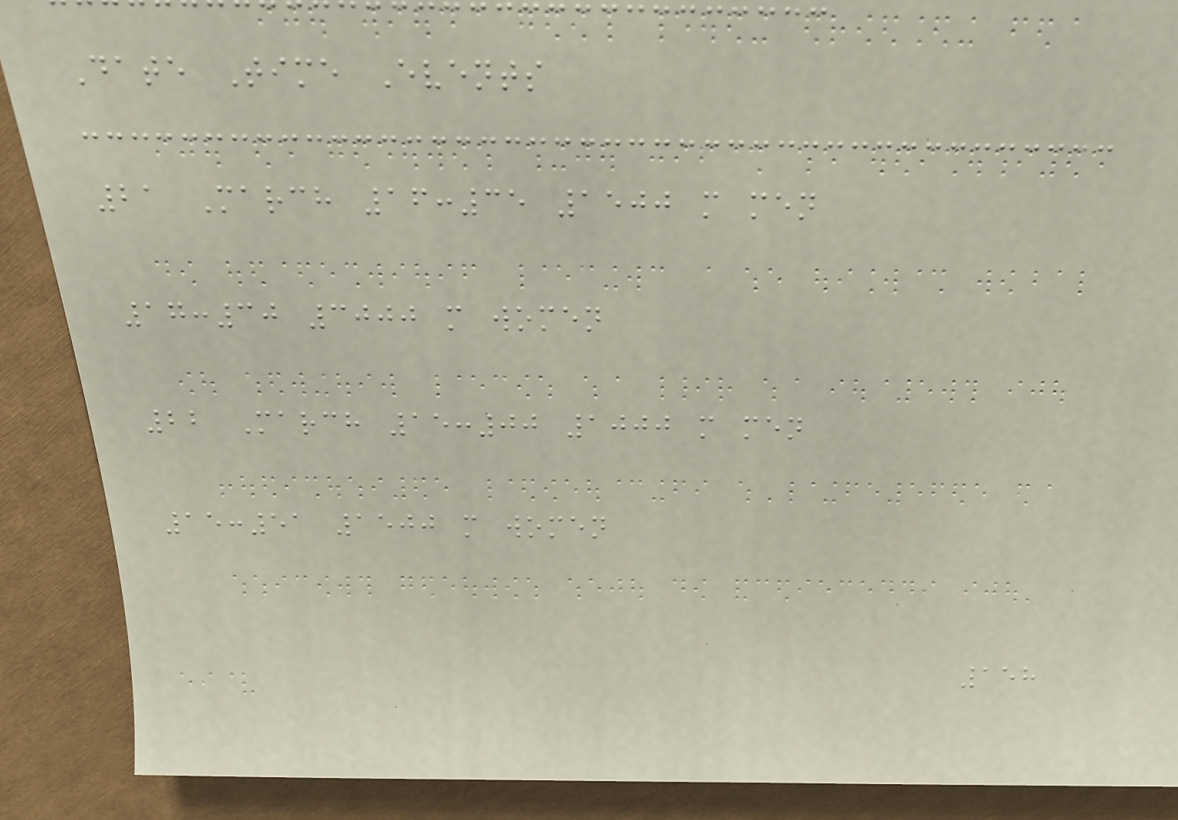Date Time Events
21 March 16:35 1500 m men
17:30 3000 m women
22 March 15:00 1000 m men
15:51 1500 m women
158
